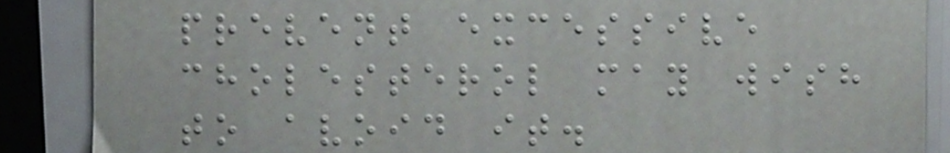prevent excessive
cholesterol may wish
to avoid it.
